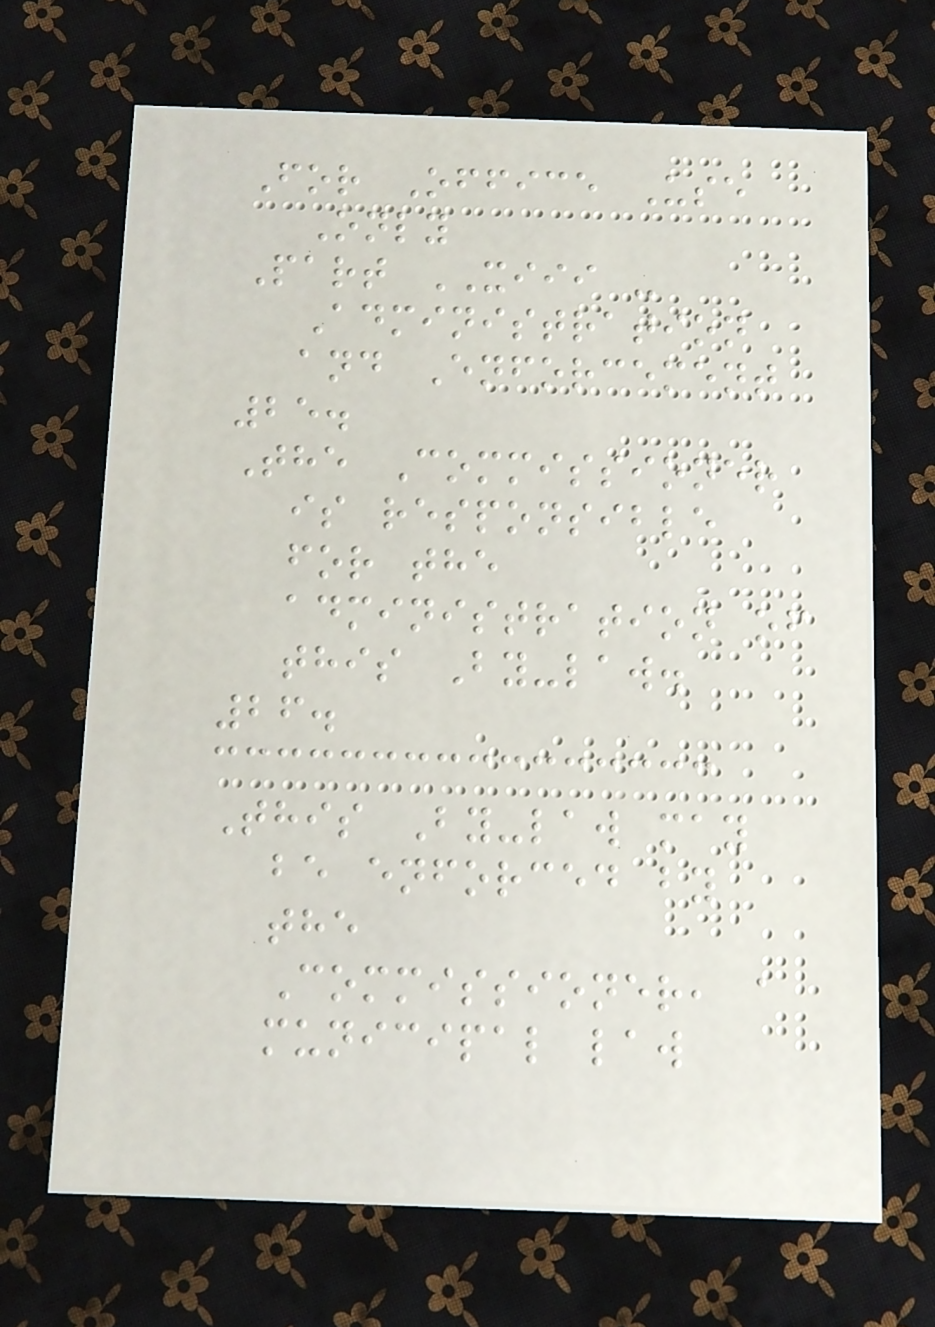For Office Use
Only
Part XIII -
Administration
and Enforcement
25.
The Commissioner
is responsible
for the
administration of
this By-law.
26.
This By-law may
be enforced by
the
Commissioner, a
municipal law
